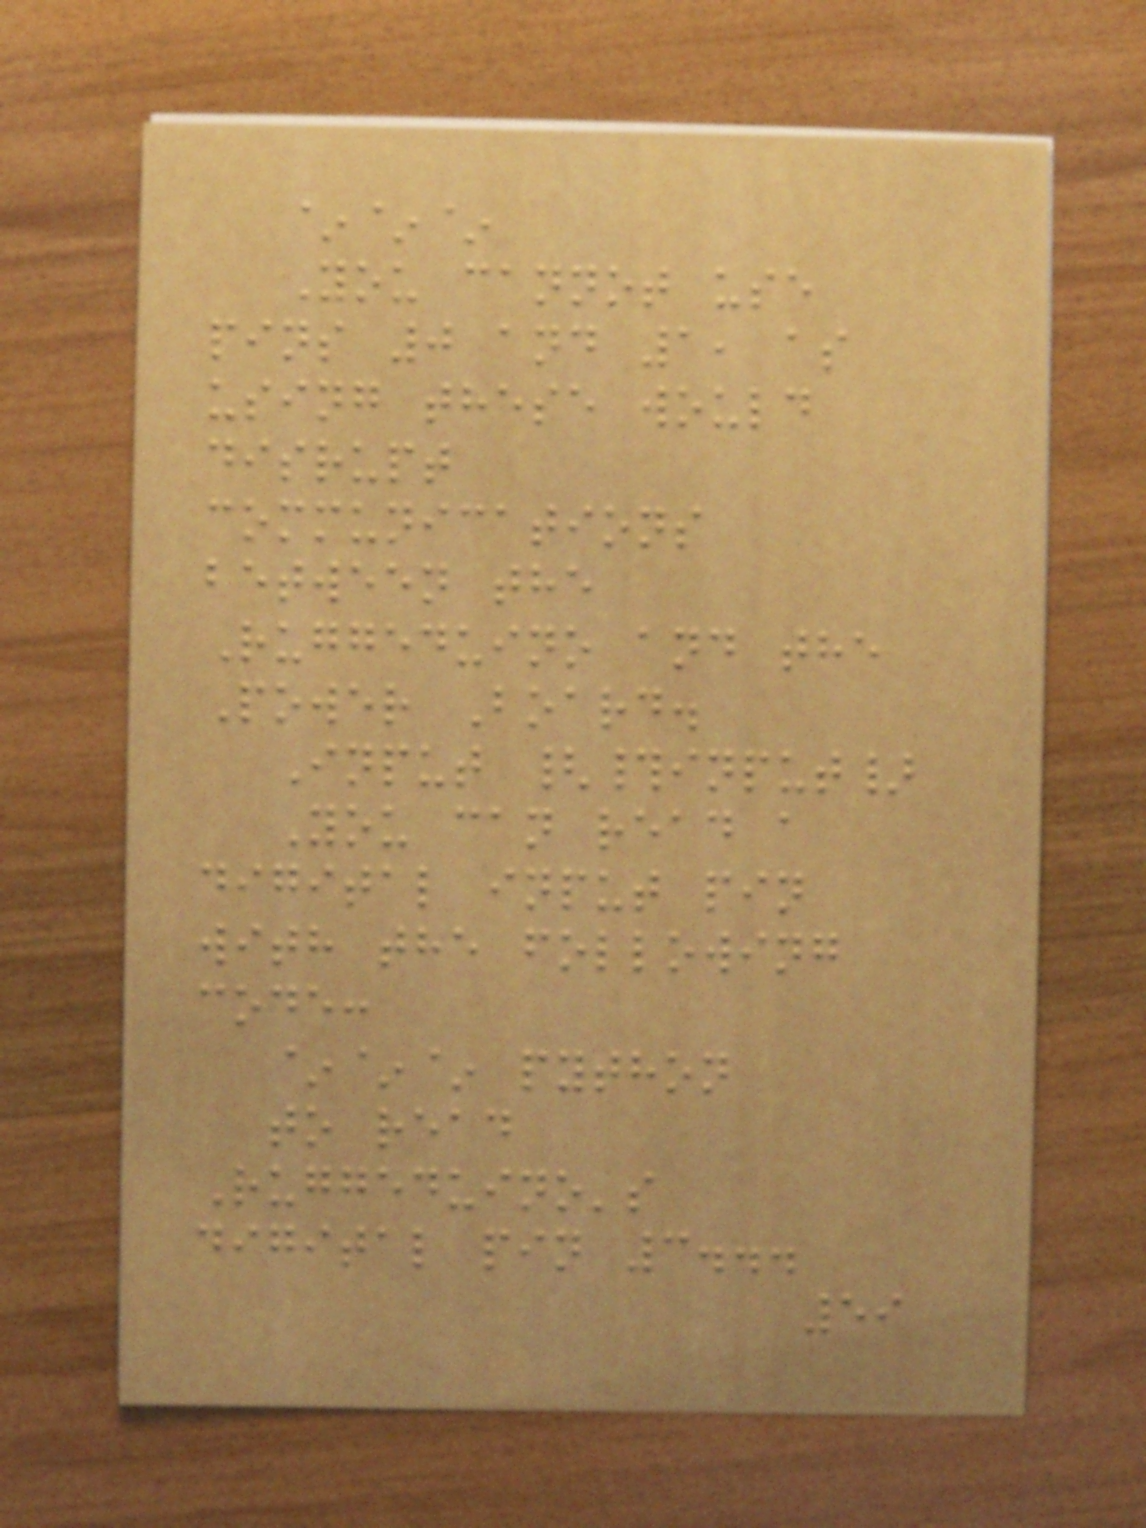~~~
You cannot use
pins 0 and 1, as
using these would
disrupt
communications
between the
Ruggeduino and the
Power Board.
Input {#input}
You can read a
digital input pin
with the following
code:
~~~ python
to read
Ruggeduino's
digital pin 3...
59
